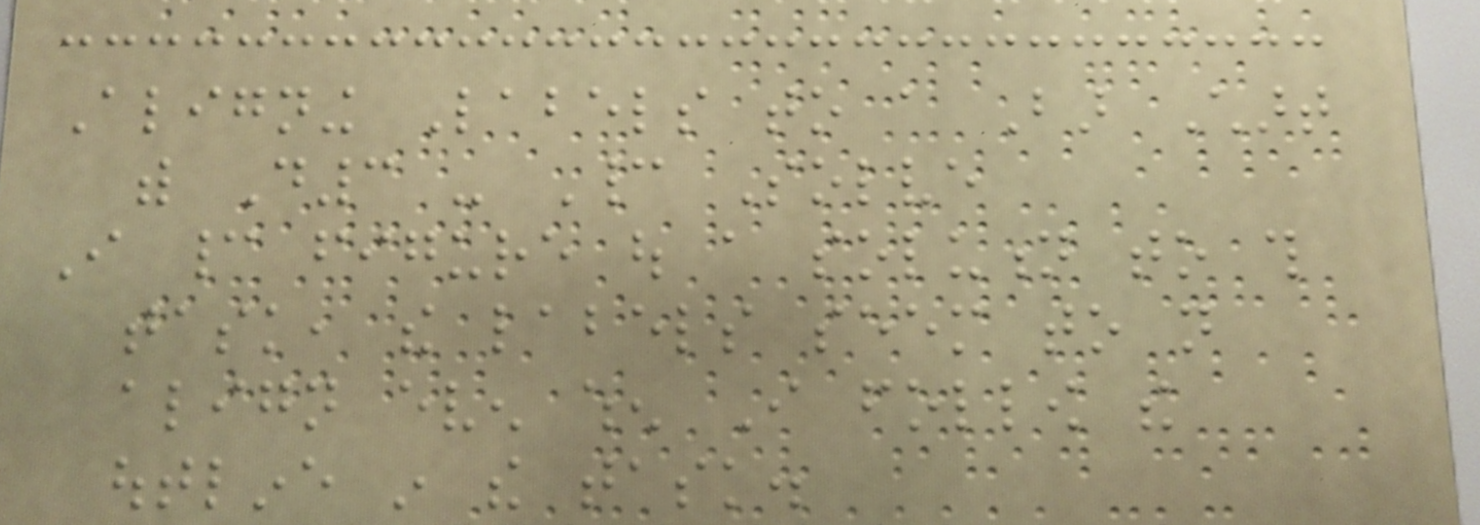Aligning Labels to a Bar Chart
with D3 - Cannot Solve
I cannot figure out a solution to this
task, the labels seem to not
align even when I follow the
outline in the task.
